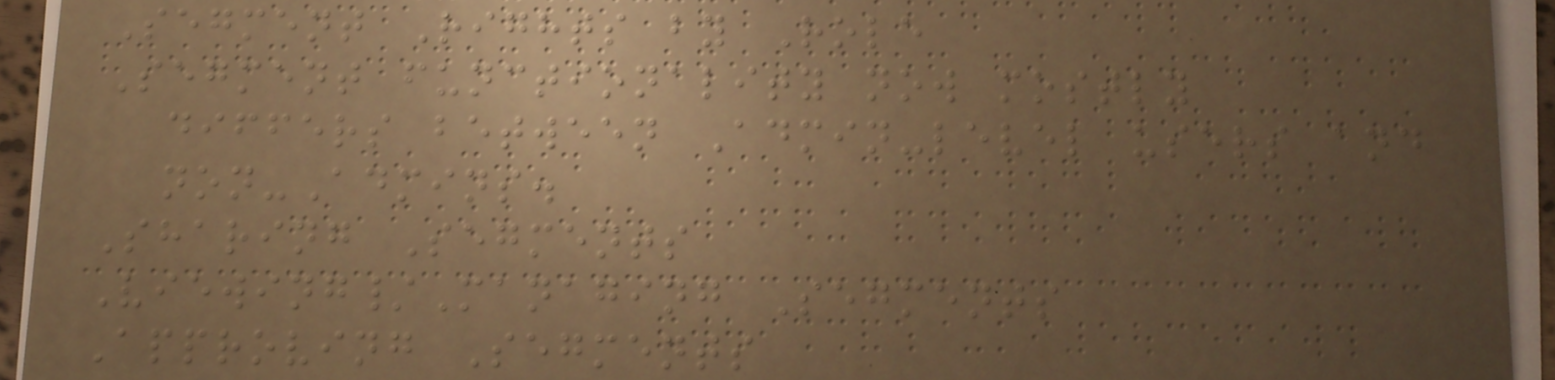Segment Rights by Role
Segment functionality now mostly
differs between Admin-level users and
non-Admins.
Sharing Segments
Viewing/Managing Segments
Approving Segments
